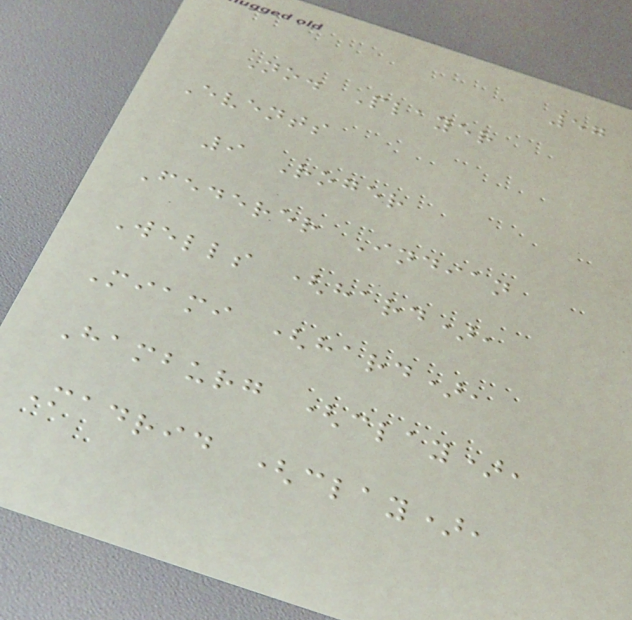57
No. Player
Events
9 Roger
Federer Indian
Wells (hard),
Miami (hard),
Hamburg (clay),
Madrid (clay),
